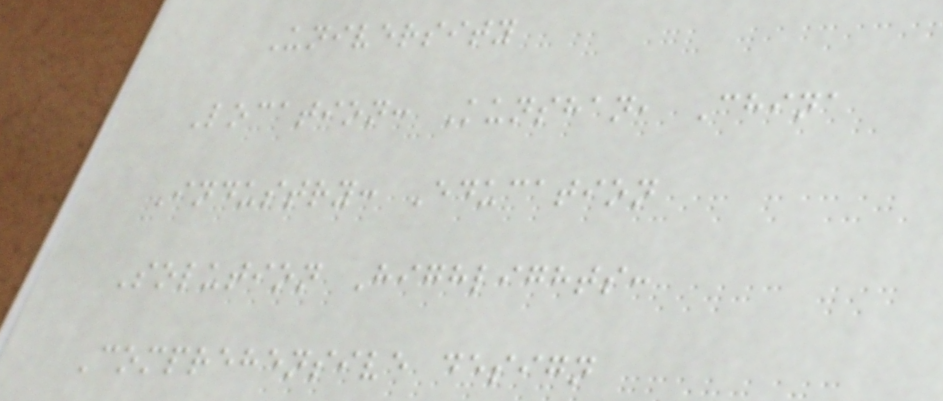University
Location: Kunshan, China
Industry: Education
Solution Highlights:
Comprehensive design
